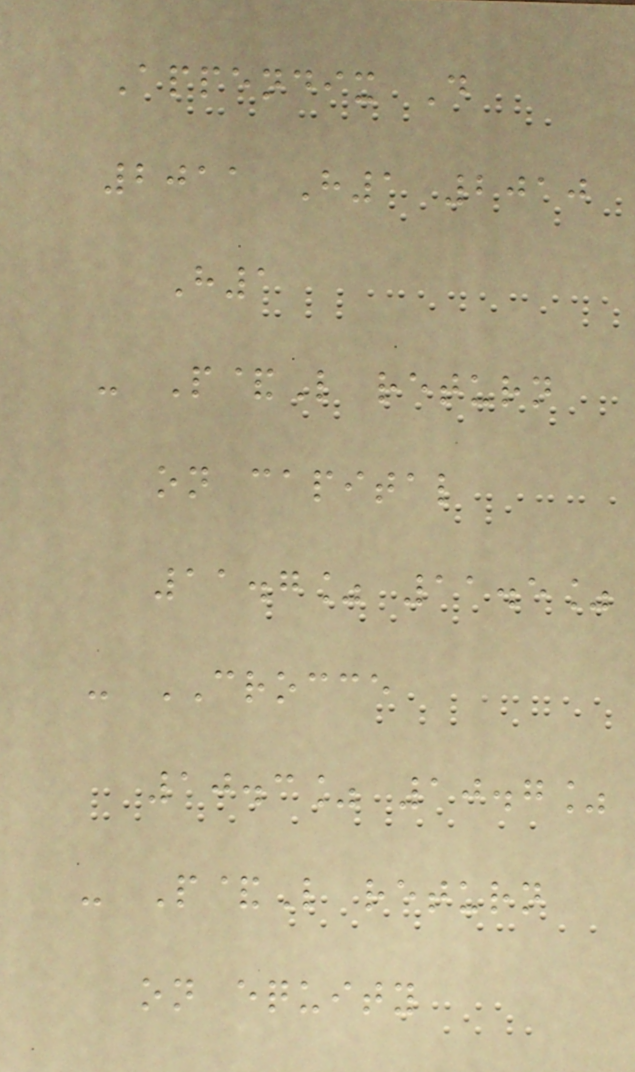Appendix D
2011 H1 2010
H1
- P&L return
on capital
11.7% 11.5%
- CROCCE
10.3% 10.7%
- P&L return
on equity
